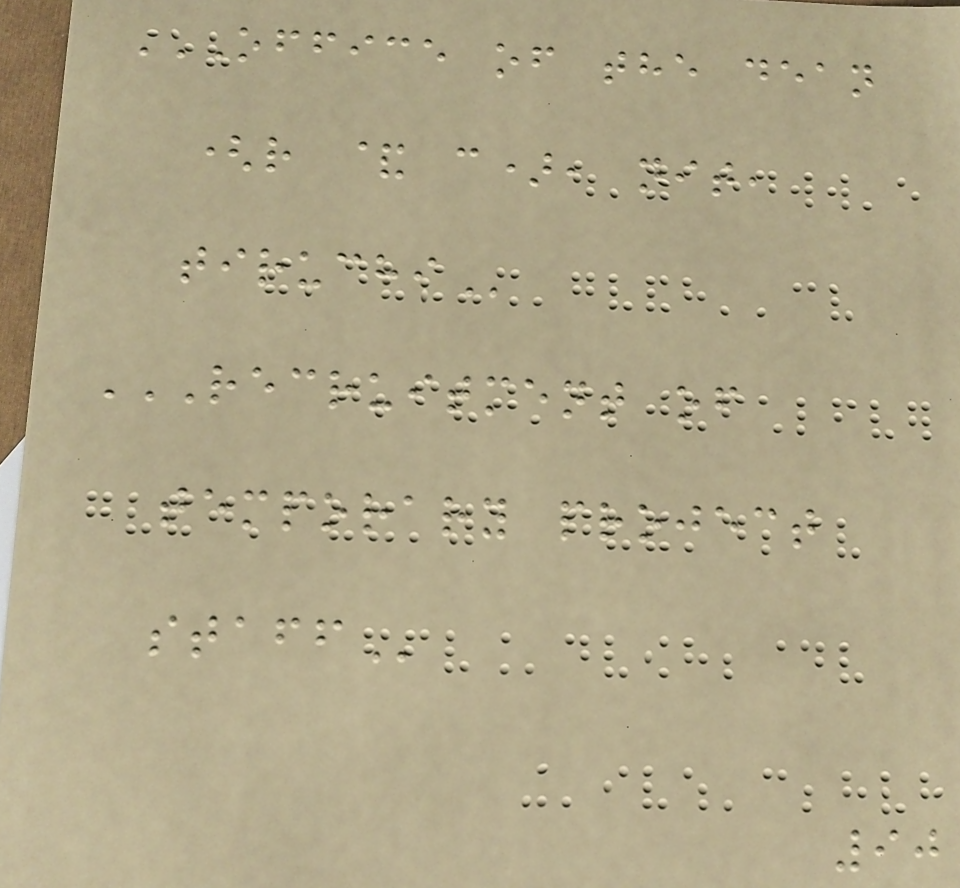OFFICE OF THE DEAN
(R & C), NIT,
TIRUCHI
RECRUITMENT OF
TEMPORARY PROJECT
STAFF
90
